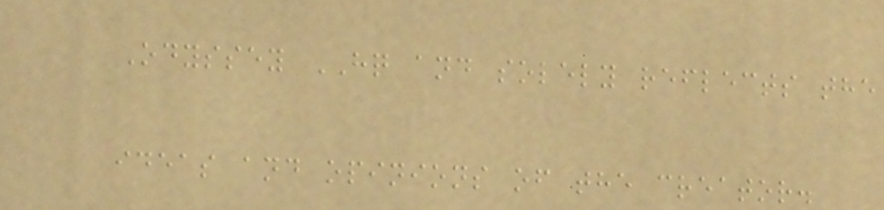Odyssey HQ and solely reflects the
ideas and opinions of the creator.
